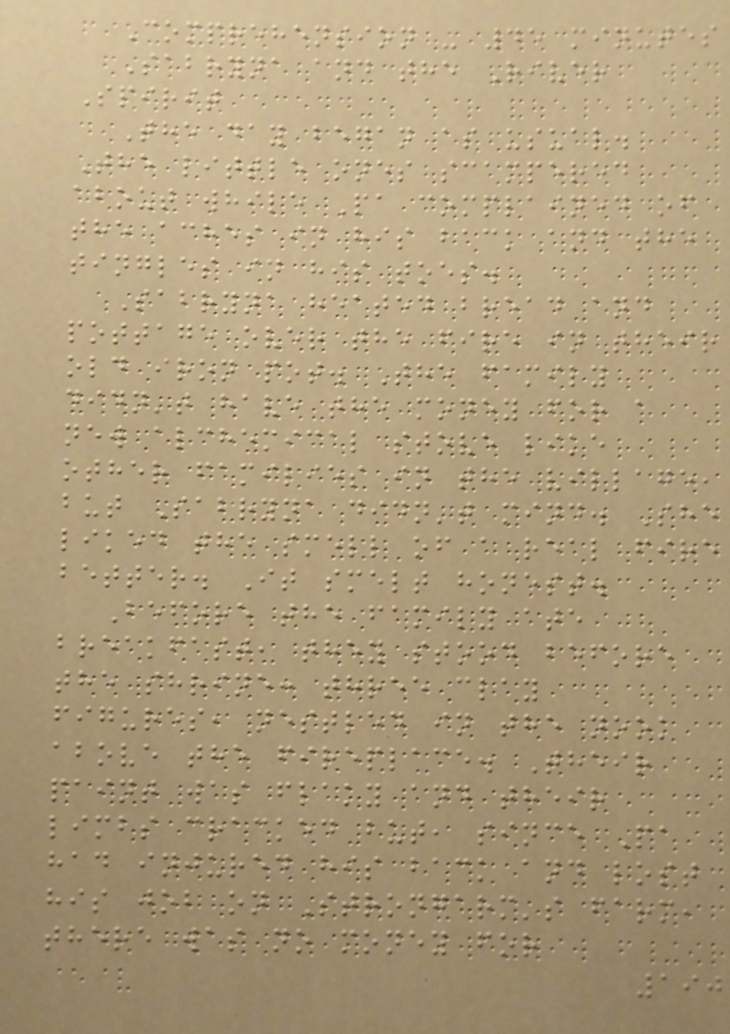Comprehension - 45 minutes
Sabryna and the River
Spirit
The day began as usual.
The little ones scampered
about while Pa complained of
the aches in his back and the
tingles in his toes.
Sabryna heated bread and
pottage over the fire in their
old iron pot. The family
didn't have the money for a
new alchemical stove like
other families in the village,
but Sabryna didn't mind. She
liked the smell of a real fire
better. It smelt honest.
Before the family ate
breakfast, they stood before
the shrine: three clay
figures, nestled in the nook
above the fireplace. Their
paint was flaky and their
limbs cracked but, since Pa
had injured his back and lost
his job on Strongarm's farm,
there was no money for
190
